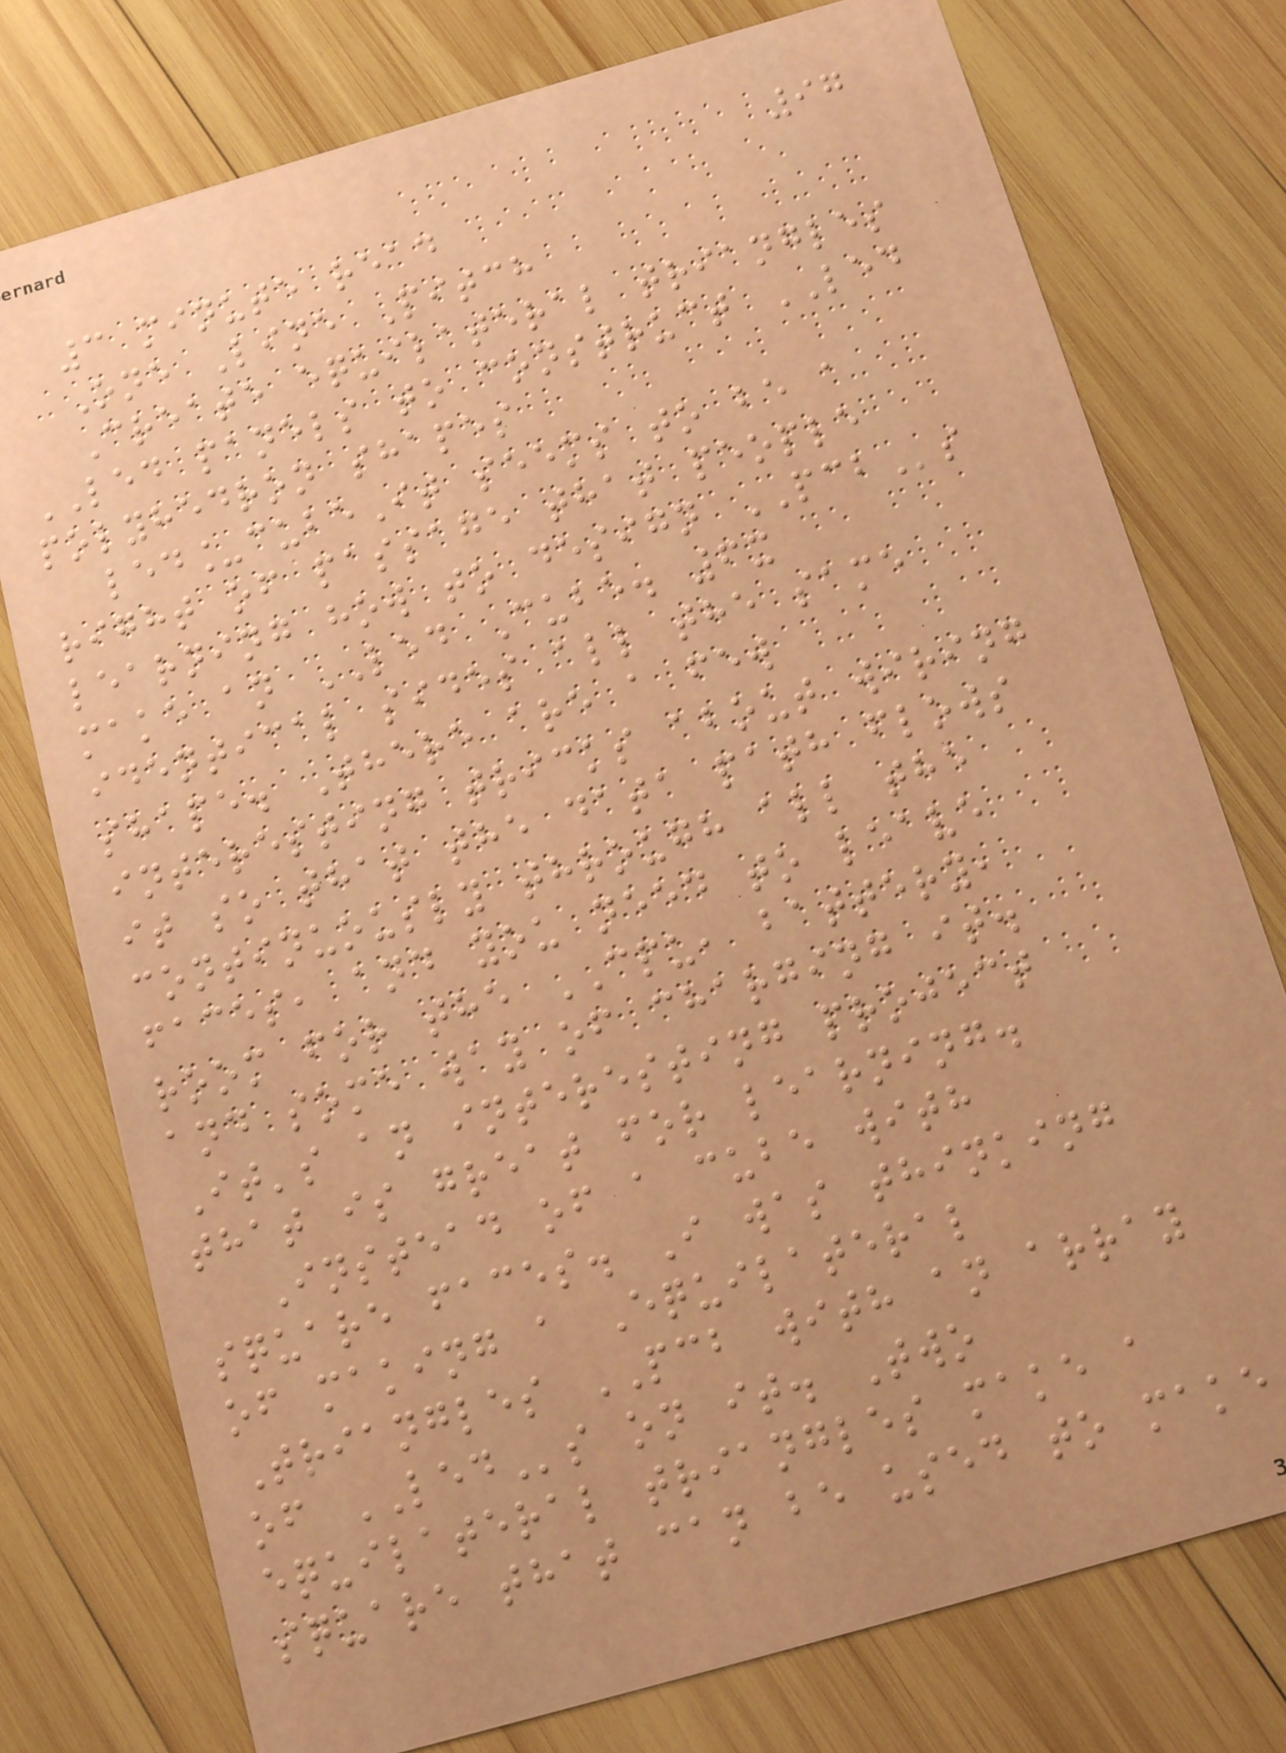97
3 minute read
One Line Pitch
Create equilateral triangles
LED panels to construct LED
polyhedron shapes
led_cubeIt seems to be a
right of passage that people
learning how to design PCBs
make an LED Cube. 6x
identical sides all the same
shape. There are a few
interesting tricks about wiring
it so that the data path flows
continuously through all the
faces, and you need to leave
room for the CPU, battery,
and some way of charging it.
It's an interesting project
that is great for learning.
Instead of a cube with
square faces. I was thinking
of making a Equilateral
Triangles PCB with an array
of LEDs on it. Two
equilateral triangles make a
square that can be used to make
